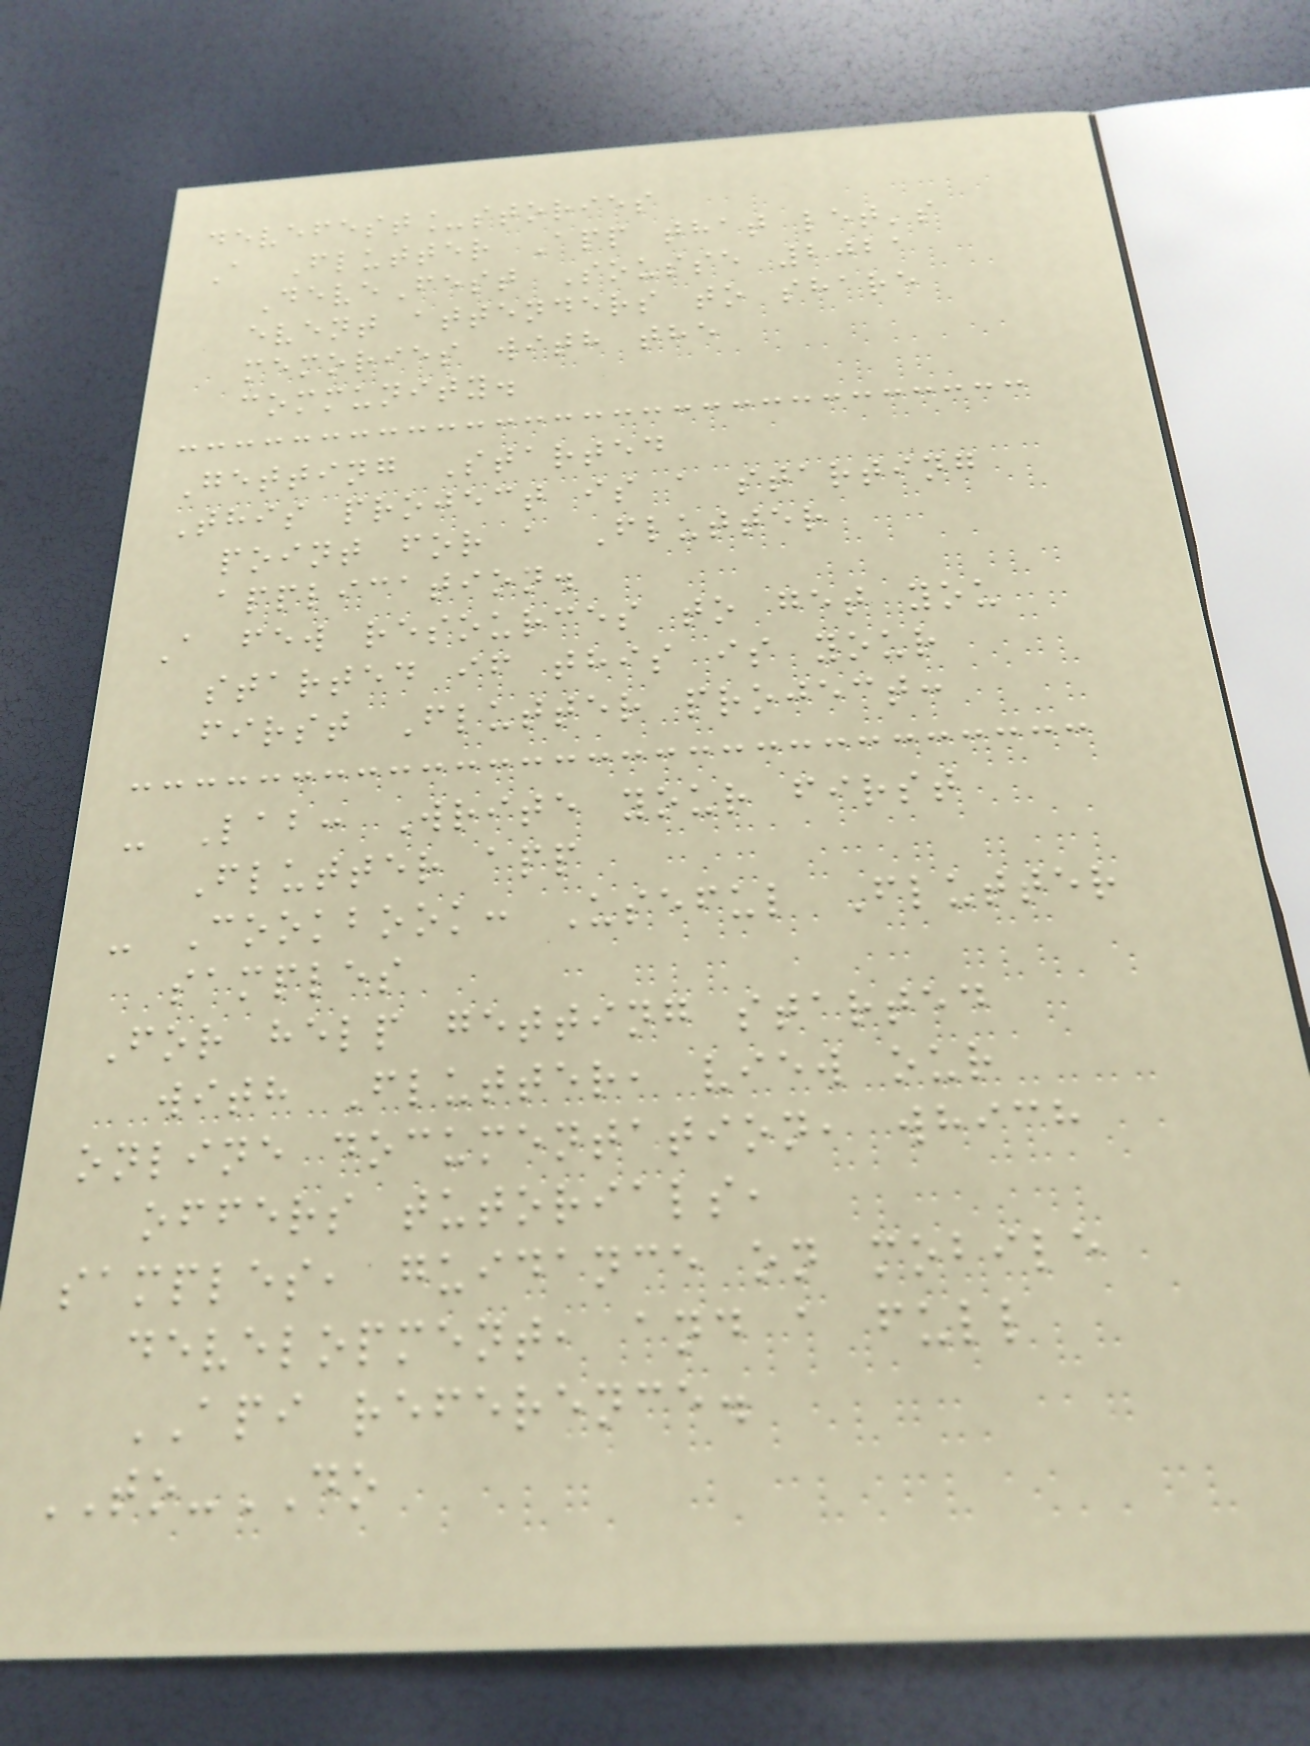devefest_stories
A Flutter App that let's
DeveFest Sousse 2021
event attenders to share
memories with the
community.
Getting Started
This project is a starting
point for a Flutter
application.
A few resources to get you
started if this is your
first Flutter project:
- Lab: Write your first
Flutter app
- Cookbook: Useful Flutter
samples
For help getting started
with Flutter, view our
online documentation, which
offers tutorials,
samples, guidance on mobile
development, and a full
API reference.
TO-DO
